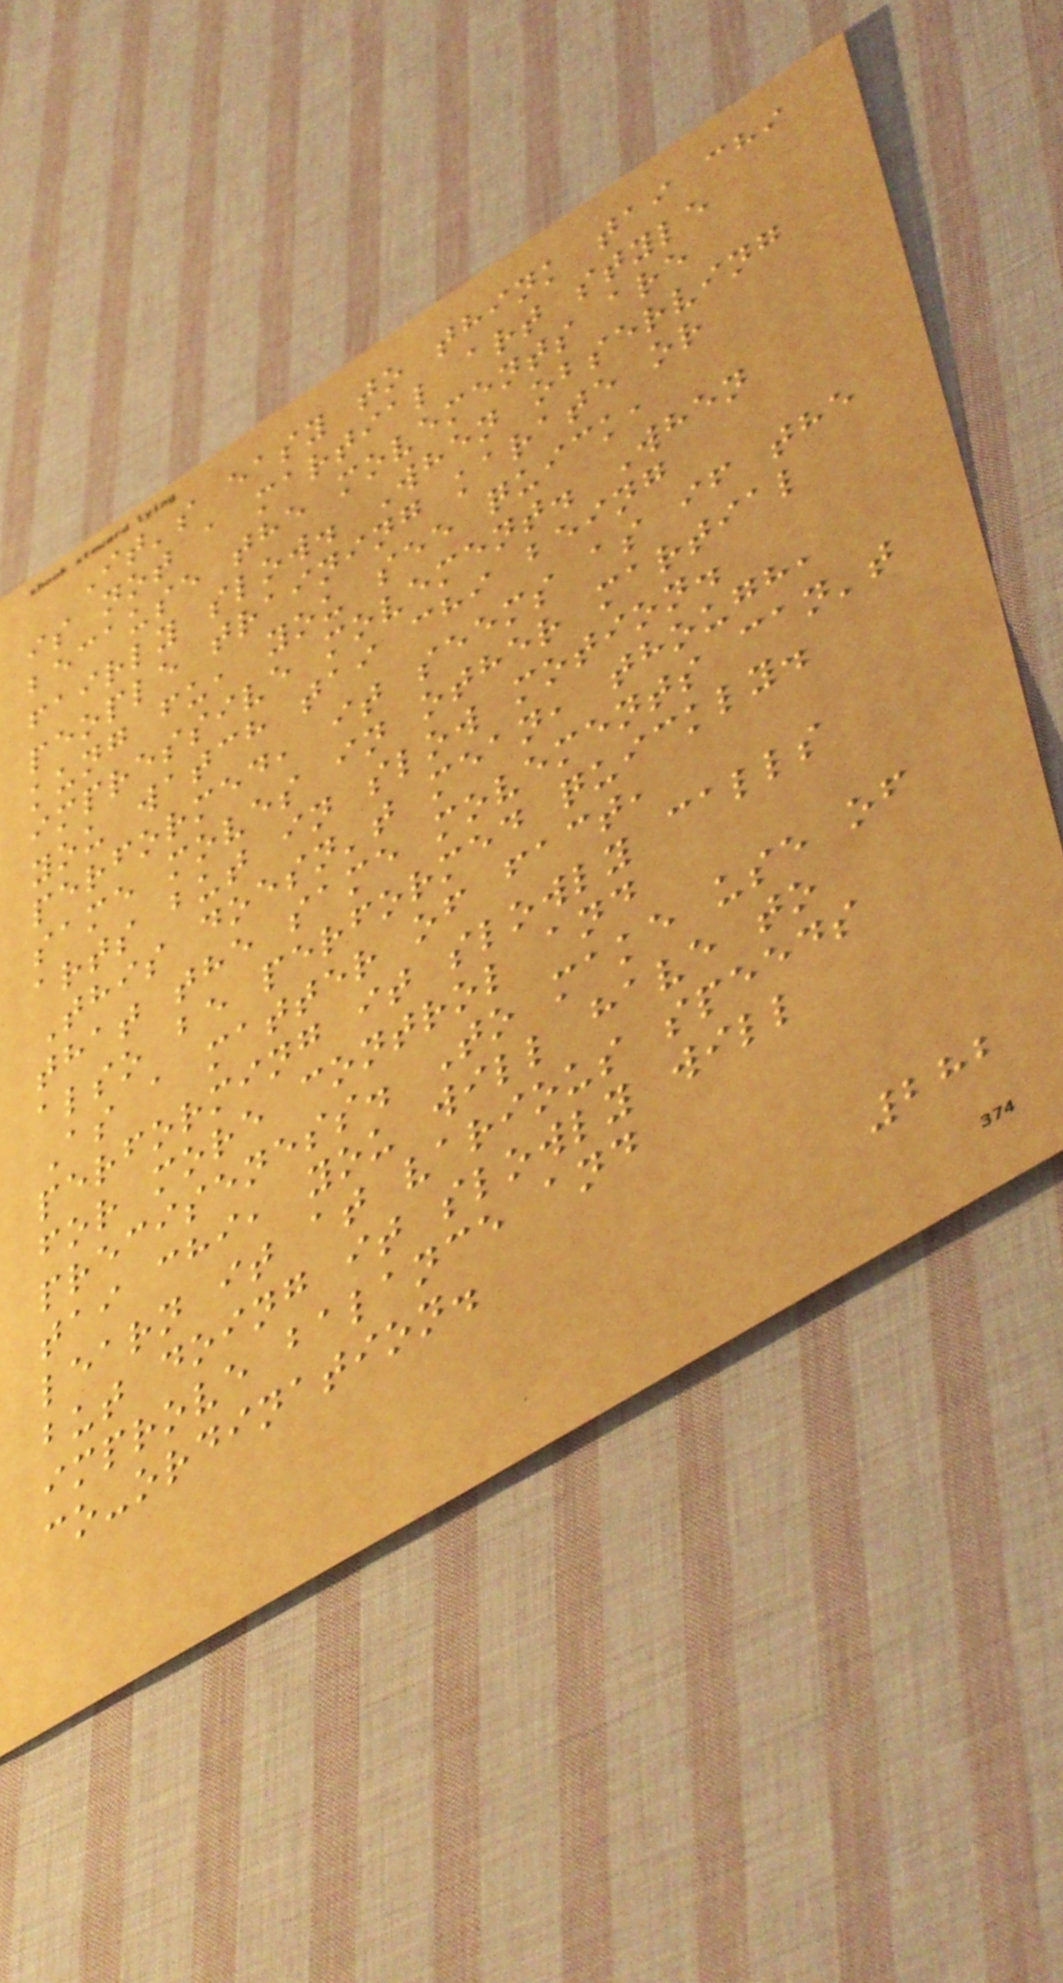It's easy to think tai chi
is not a martial art style
because the movements are
fairly slow. When observing
people training karate or
kung fu, you see quick,
impressive movement. When
you watch tai chi being
performed, it seems as if the
same moves in other martial
arts but in slow motion.
This doesn't mean, though,
that the same movements can't
also be performed quickly.
As a matter of fact,
performing it slowly calls
for more control and
preciseness. To make use of
tai chi, you will have to
learn it at various speeds
but doing it slowly will
improve balance and
co-ordination.
282
